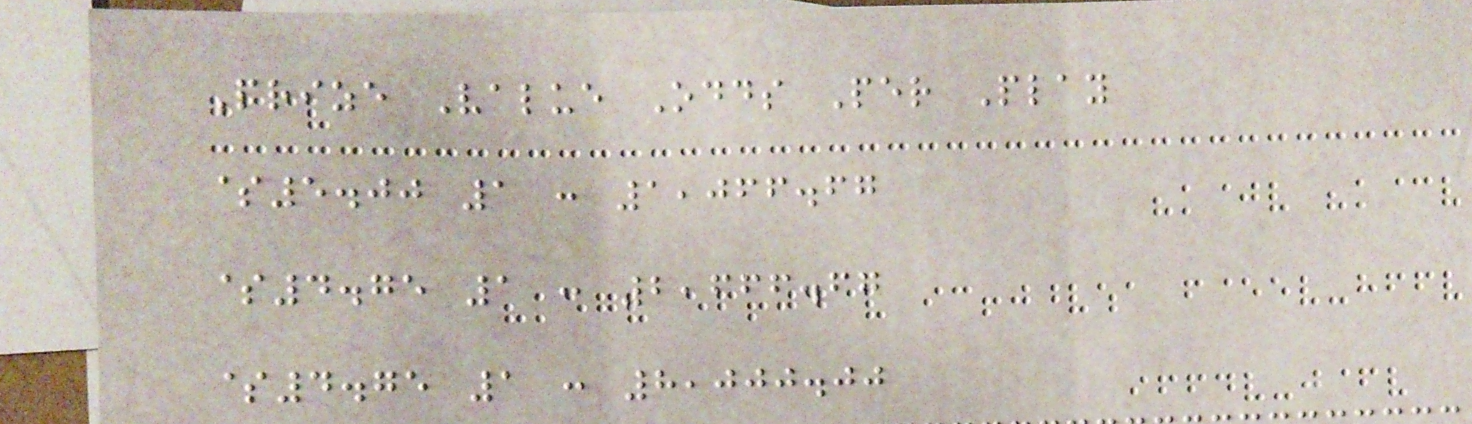Prize Value Odds Per Play
$5.00 1 : 1,066.67
$4.75 1 : 2,666.67
$4.75 1 : 8,000.00
